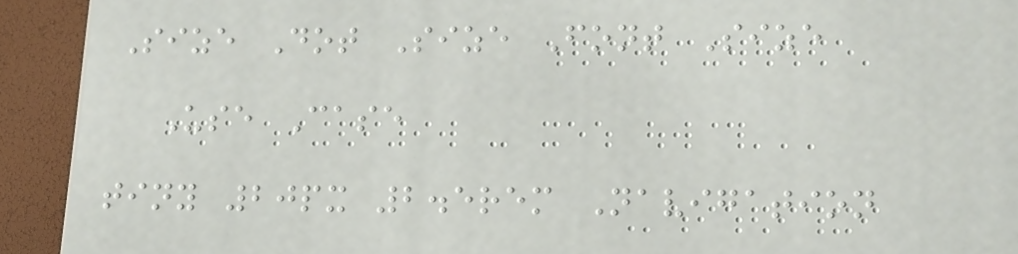Size Dot Size Font Size
Use Case
tiny 20px 2.5rem Navigation
